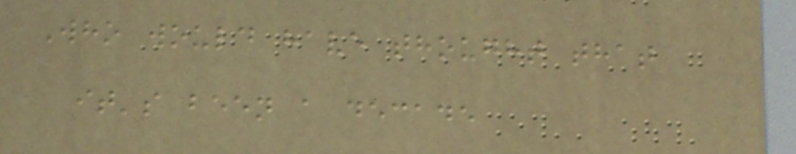Who would have thought that
it's been a decade
